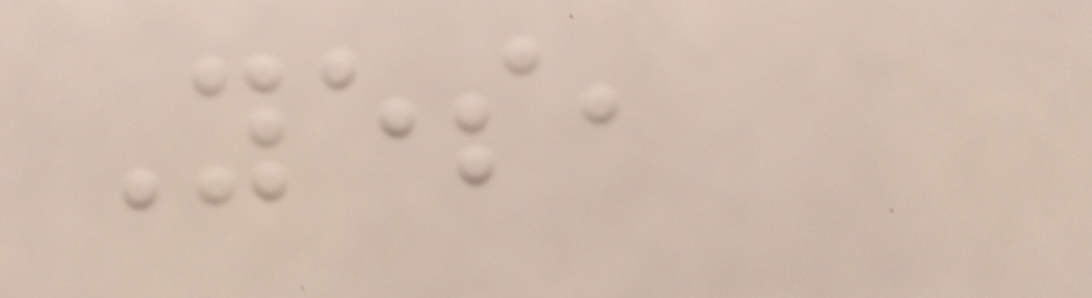Yes,
